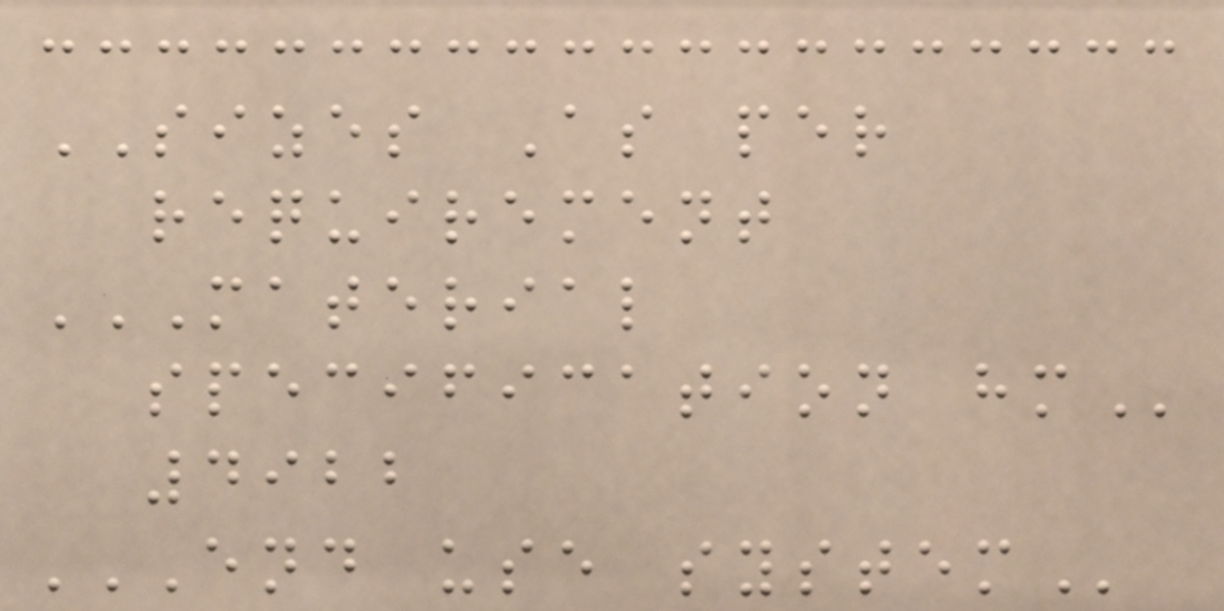SIZES As per
requirement
MATERIAL
SPECIFICATION HM
4922
END USE SYSTEM
